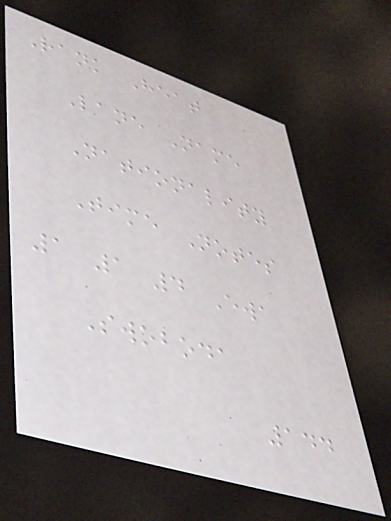Rank Heat
Lane Name
Nationality
Time Notes
1 1 4 Ewa
Swoboda
144
